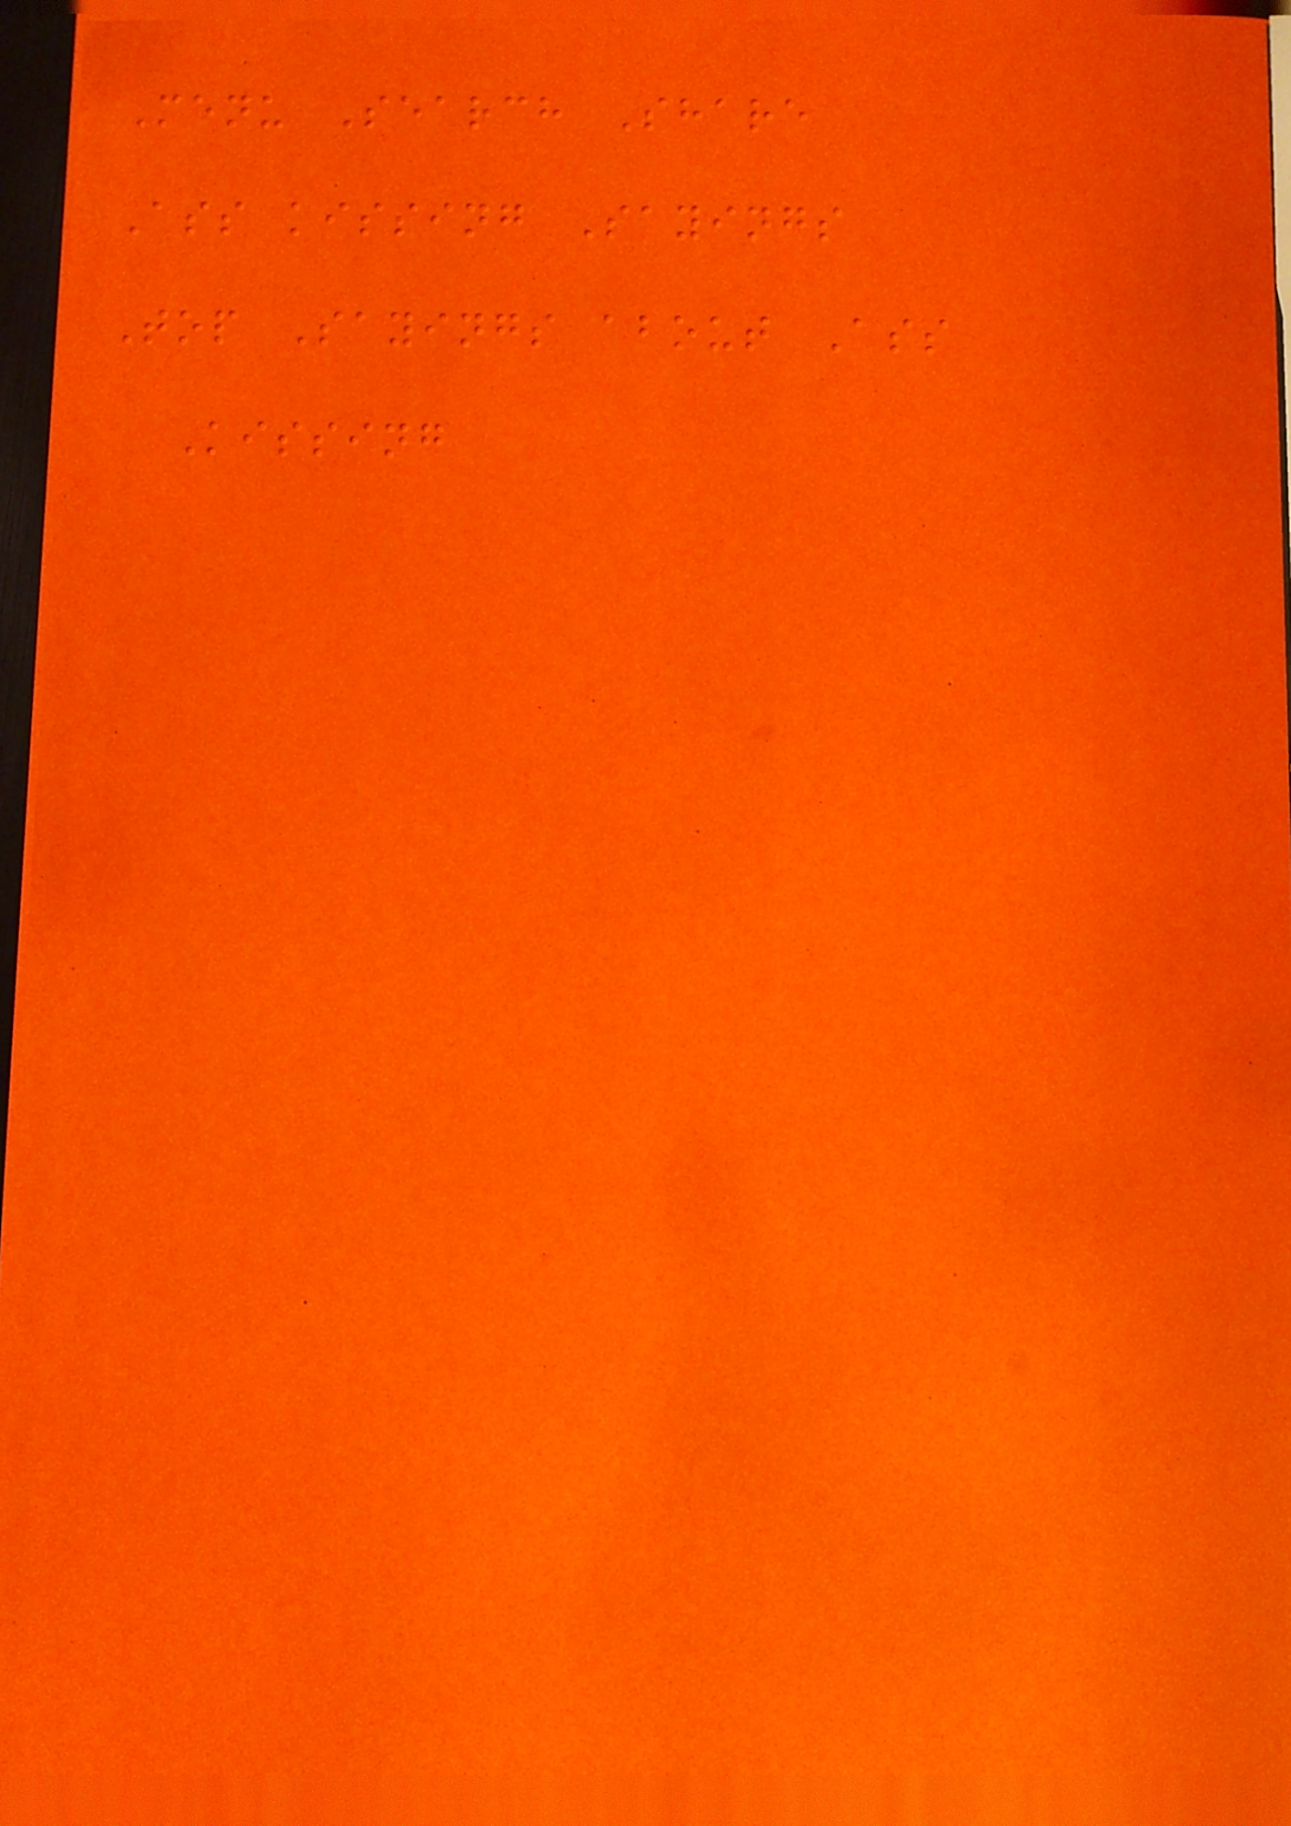Menu Search Share
Ass kissing Sayings
Top Sayings about Ass
Kissing
